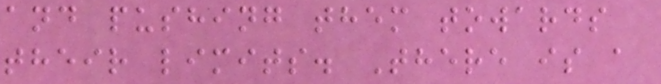and pushing them towards
their limits. There is a
